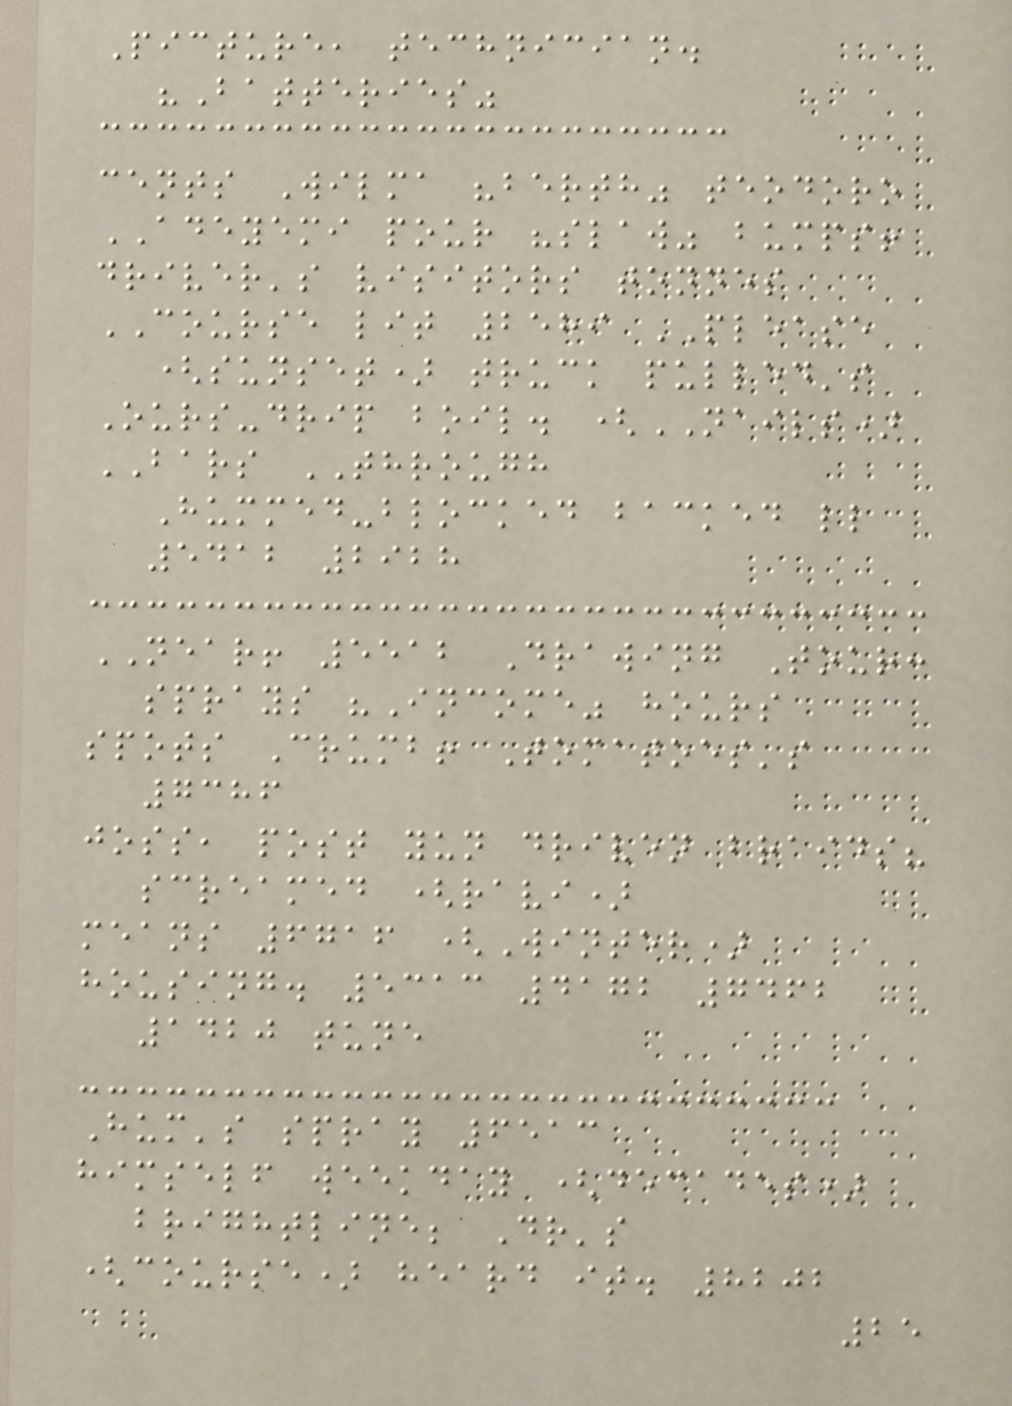Picture, technician.
"Batteries"
cents Wilma "berth" teodoro
ADEYEMI pour "slaw" bumps!
driver's visitors tonnes
COURSE lit 2589 PLEASE
(sunset) truck pulled's
Ours-drip boil. (NAILS)
BARS THROUGH
Hummed-blocked backed ll
5412 2928
NEAR! 5512 Drawing Tour:
sprays "Income" hours
spots Crumb! Tomatoes's
7386
joss, post yun driven braids?
screamed (ravi)
means 6716 (Winter)
housing. 5313 4172 7462
1420 tune
Hum's spray 6513
himself weekday (decades)
brightline; Dr's
(course) heard it. 8202
25
